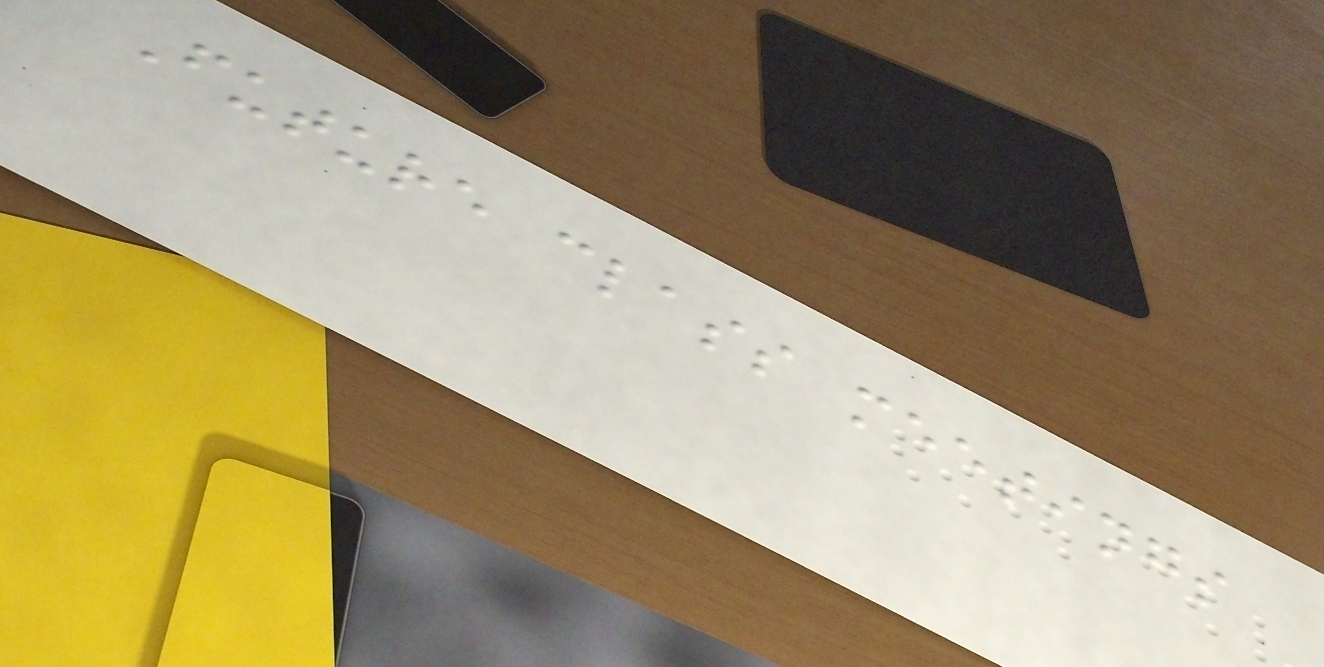Future class meetings
